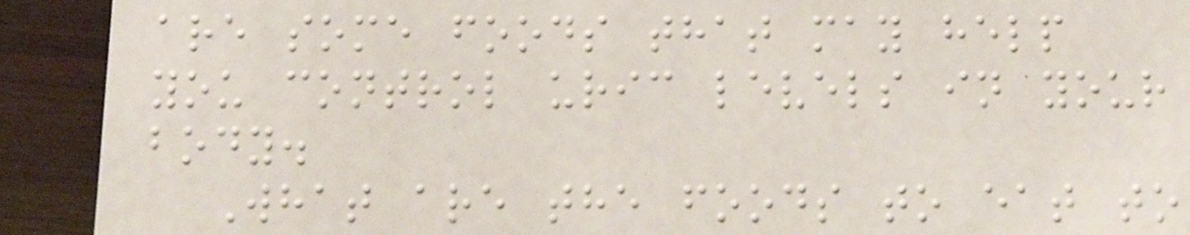are some foods that may help
you control uric levels in your
body.
What are the foods to eat to
